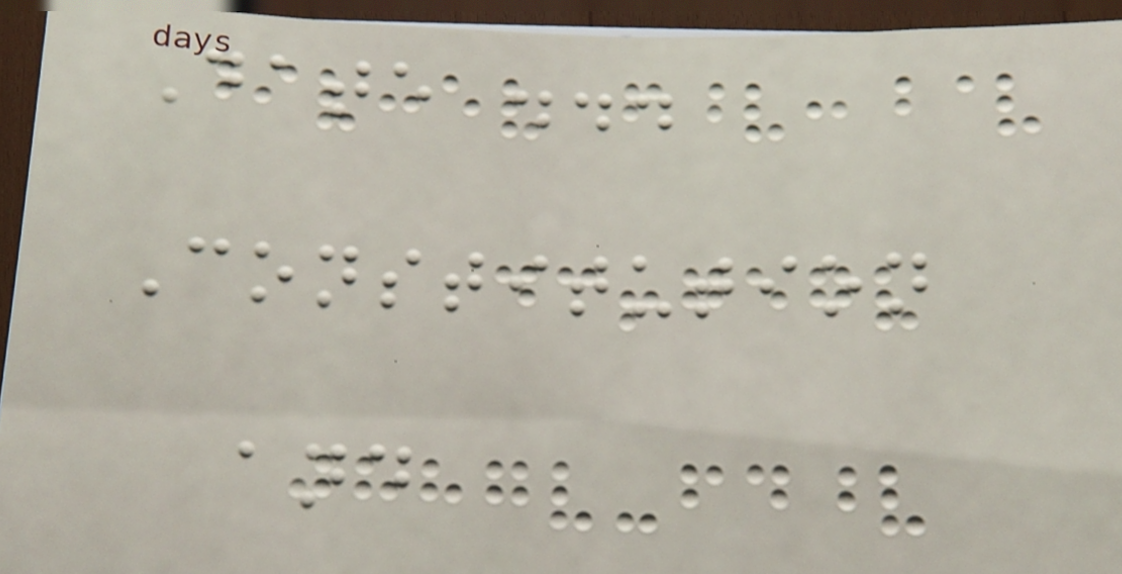Date ...
Constitution
and
